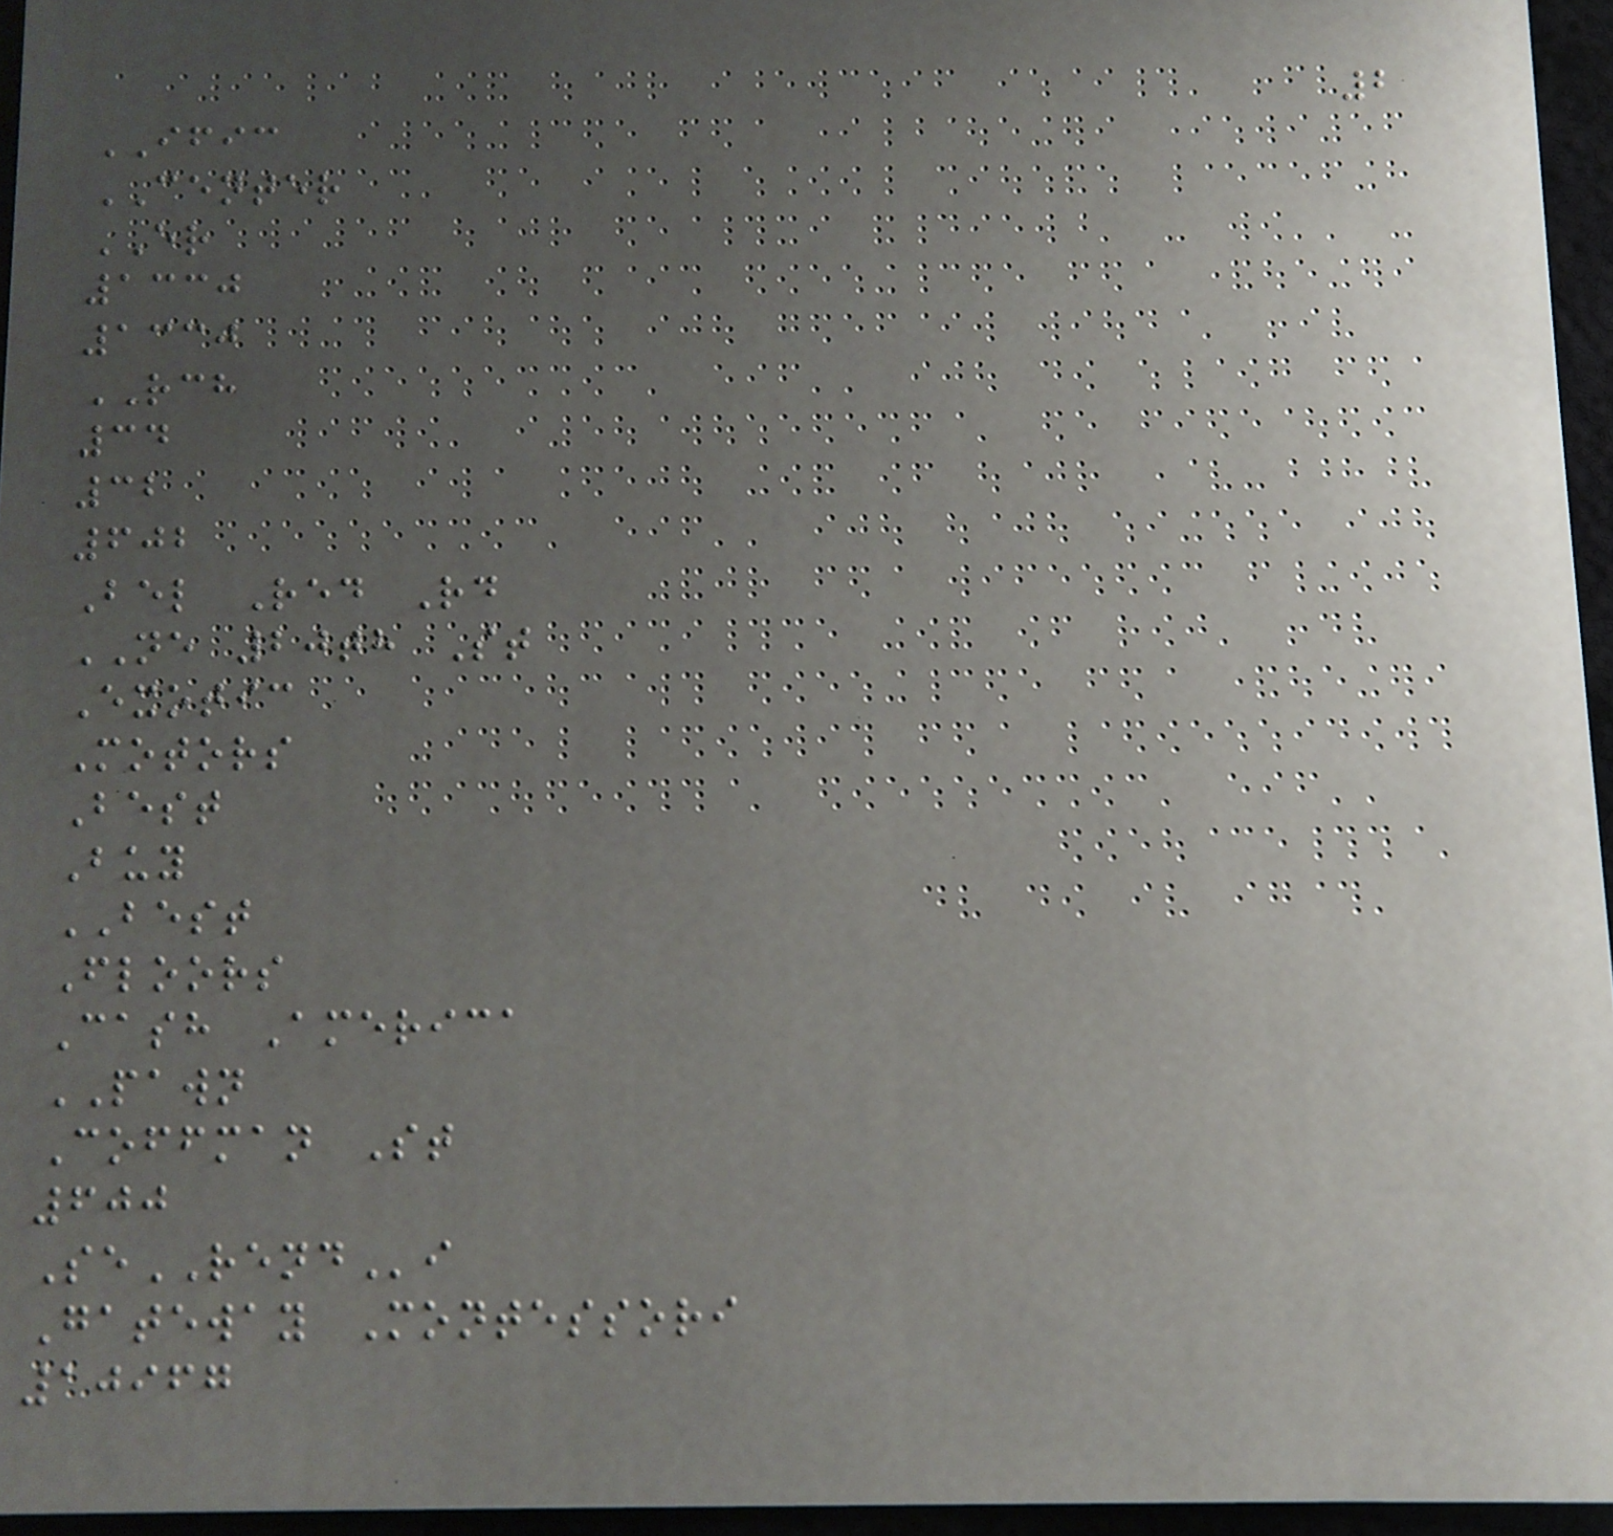2
IFIC
CENTER
ER
1330
1330
RCH
34
32
602
Bel Red Rd
NE 20th St
Exotic
Motors
Best
Buy
BEST
Floors
Cash America
PAWN
Coffman St
600
SeRENDi
Gateway Montessori
10967
